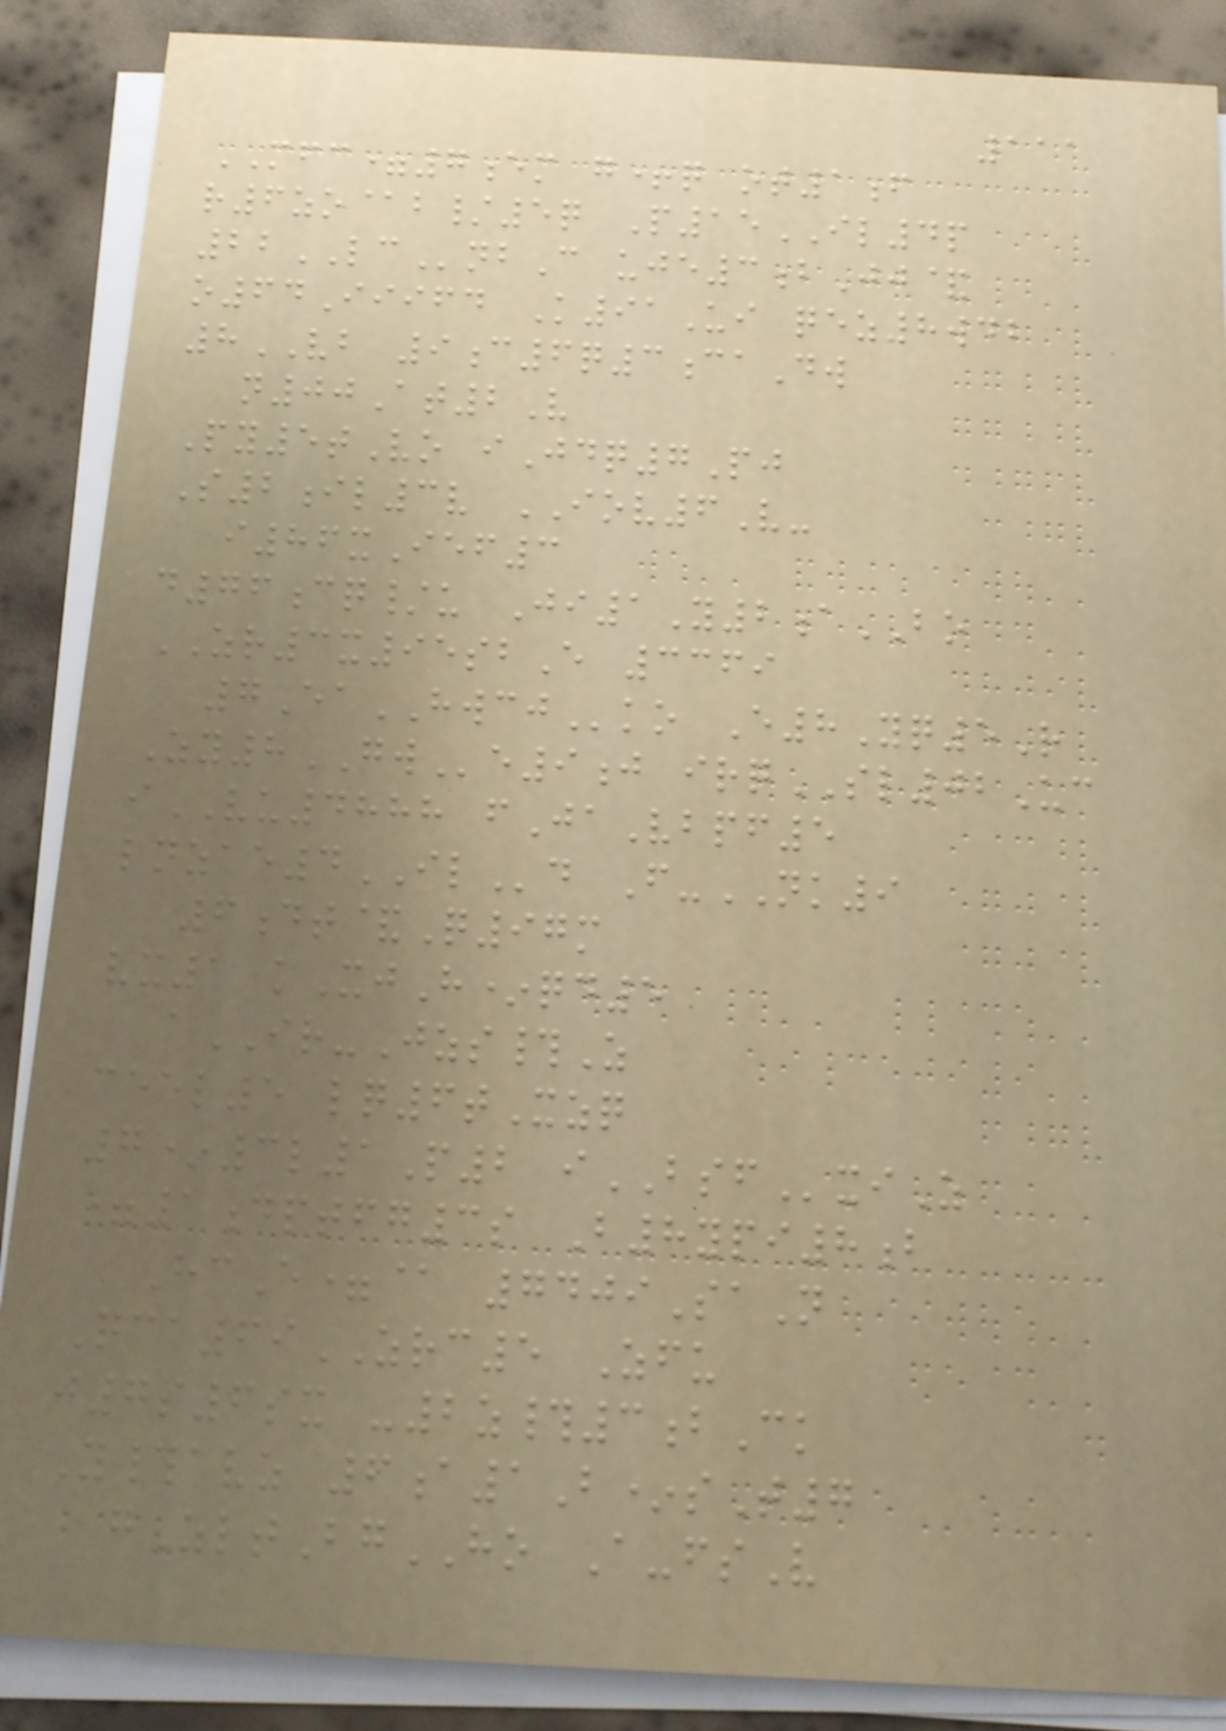111
MFC=7em g+q ot1f
r6zo@b/5q P15IL4p
22LCnbC uje3bJj&
o64Iiifd K91Ui qez8wdb
8VB 9c6q3caDw
n00At2V
Py5tVo iJdq7Pj
S2il3v IOV6V-
i86xIef3
d76cq/u Ji1Y2aBO
ZR3x95sbE 3369
7EaHWCJko E8Yq5R
Zy8GWe9j irqSL02Uc
iVU4888 fJaVbpf5
lnzae4ILd F-NK9
6dt&Q97m
vx1 kXjH*qd5
aIR-Jzs#Z
ceel5 lq6tXzq
7*3l1P2 iBSFxiZ
=1dptfg3s B8ypi8b
HcE=@ 7409SaN
Qca69ZRC5 Zfu
j7s6sx -2z#3bCk
Y#avz 6a1B*sT7
gZltBgHO A-fsV
